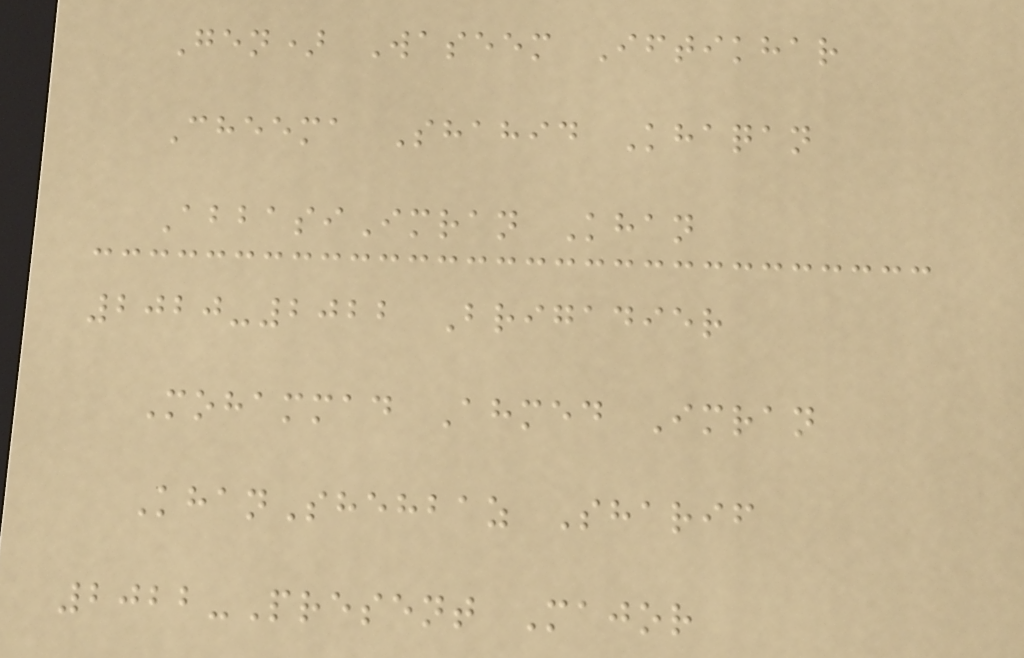Gen) Waseem Iftikhar
Cheema Shahid Khaqan
AbbasiImran Khan
2020-2022 Brigadier
Mohammad Ahmed Imran
KhanShehbaz Sharif
2022-Present Major
